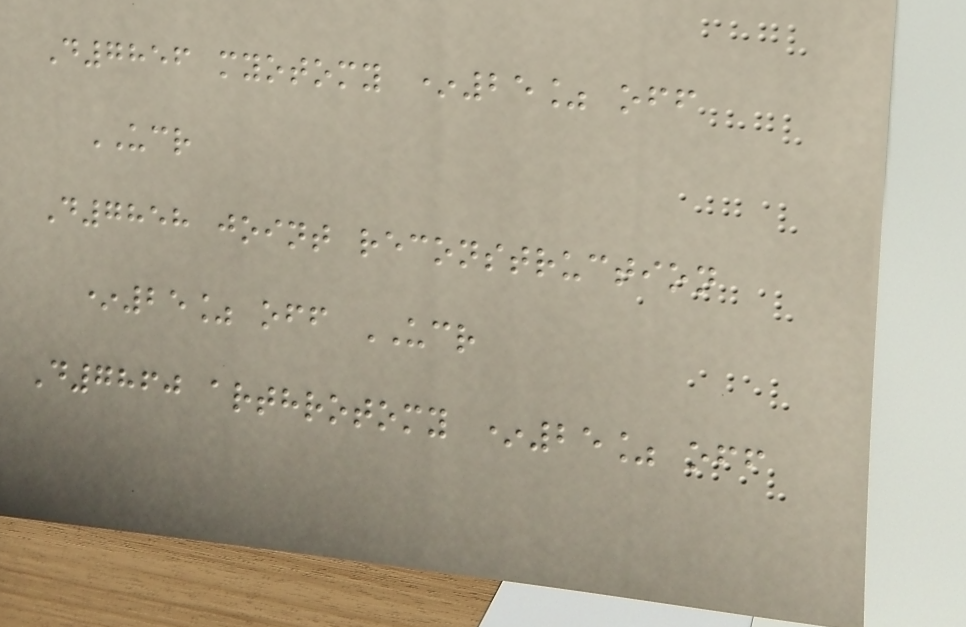D7856 myotomy *25% off
UCR
D7858 joint reconstruction
*25% off UCR
D7860 arthrotomy *25% off
